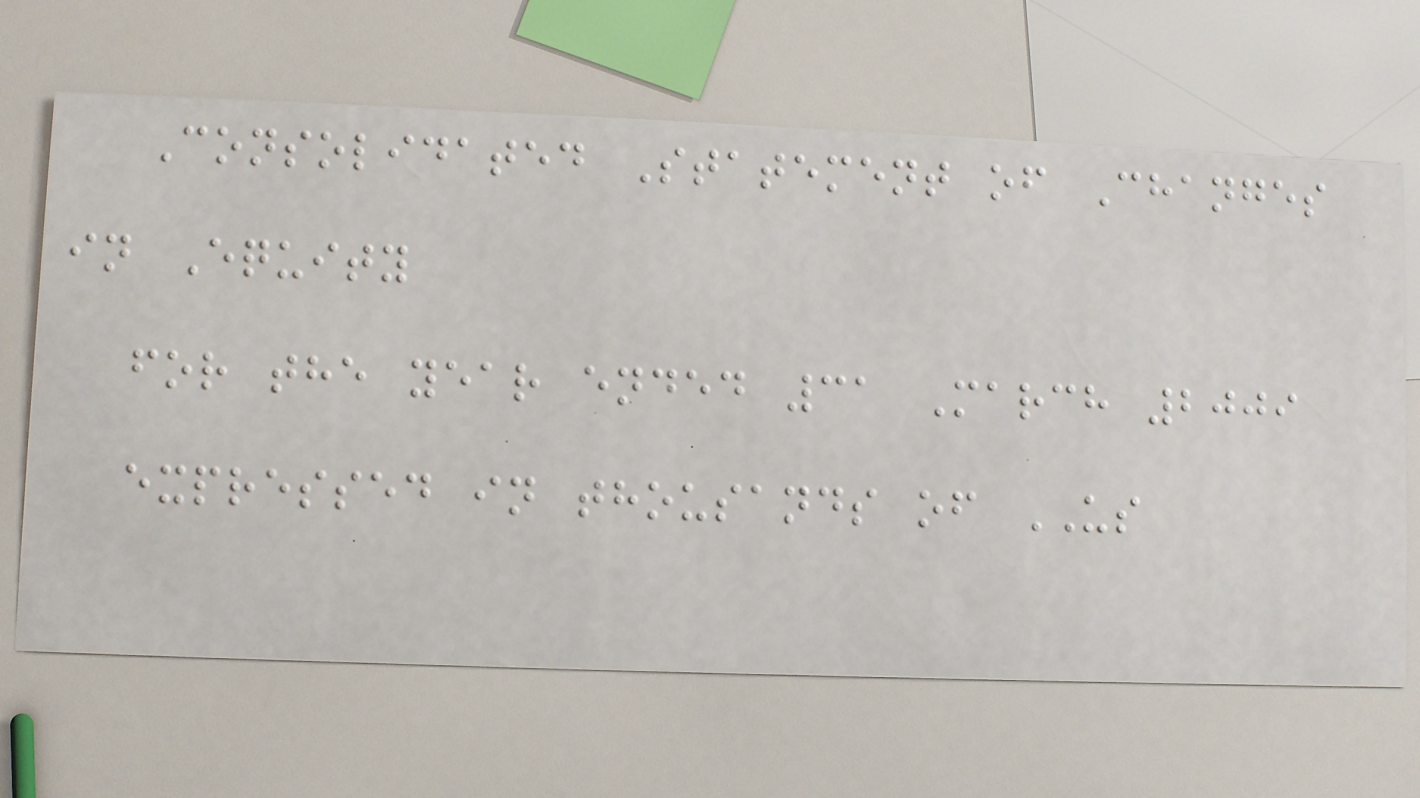Consolidated Statement of Changes
in Equity
for the year ended 31 March 2009
expressed in thousands of US
